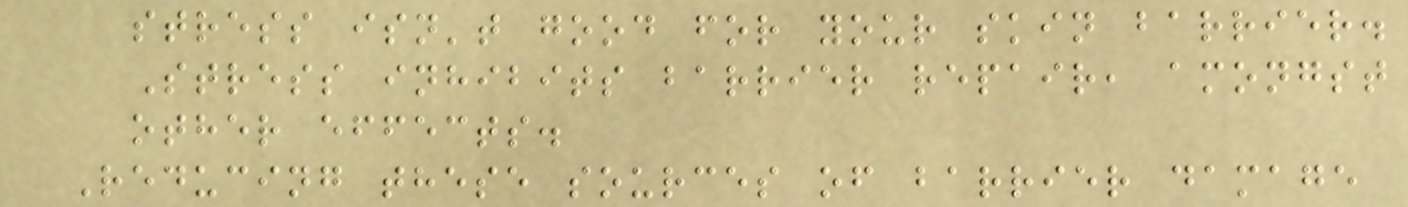stress isn't good for your skin barrier.
Stress inhibits barrier repair, amongst
other effects.
Reducing these sources of barrier damage
